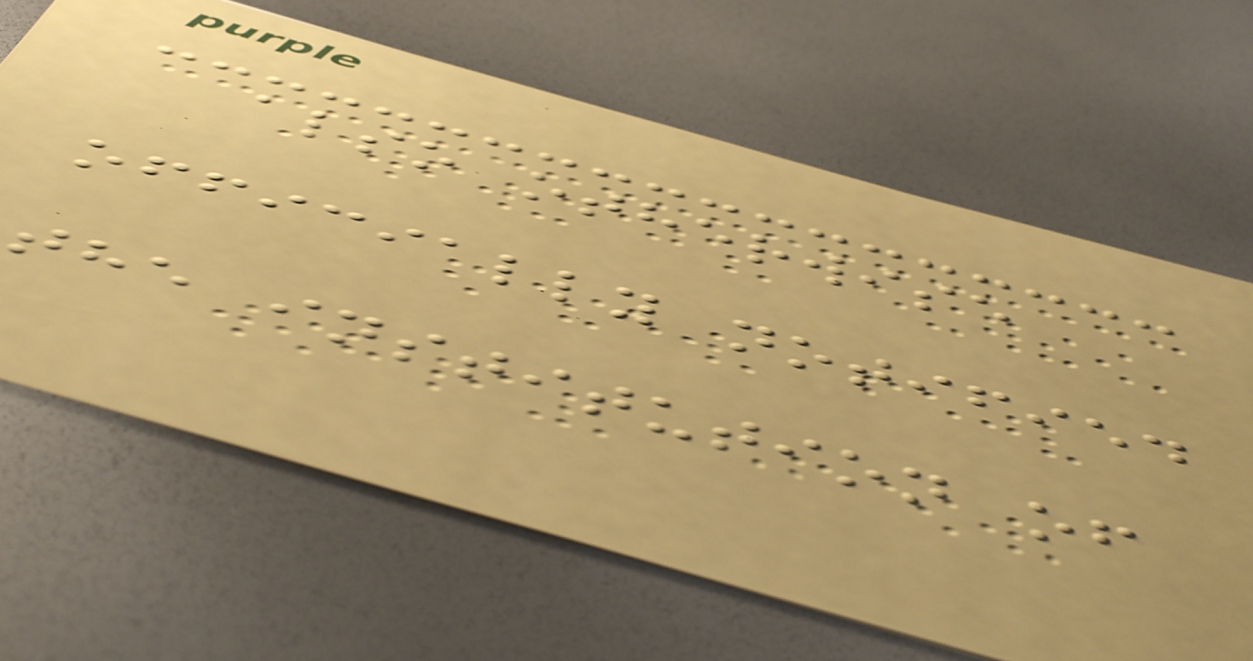also otherwise
officially notified
the institution of
